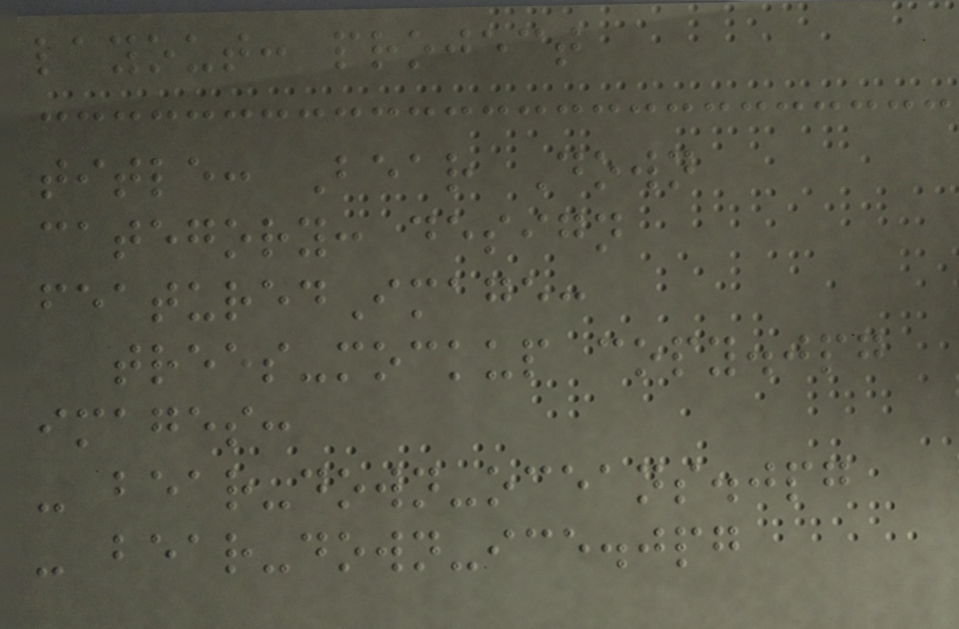layout: project
title: Bear Down
category: design
featuredImage:
trees-mockup copy.jpg
images:
- bear-down-oceans.jpg
- bear-down-ice.jpg
